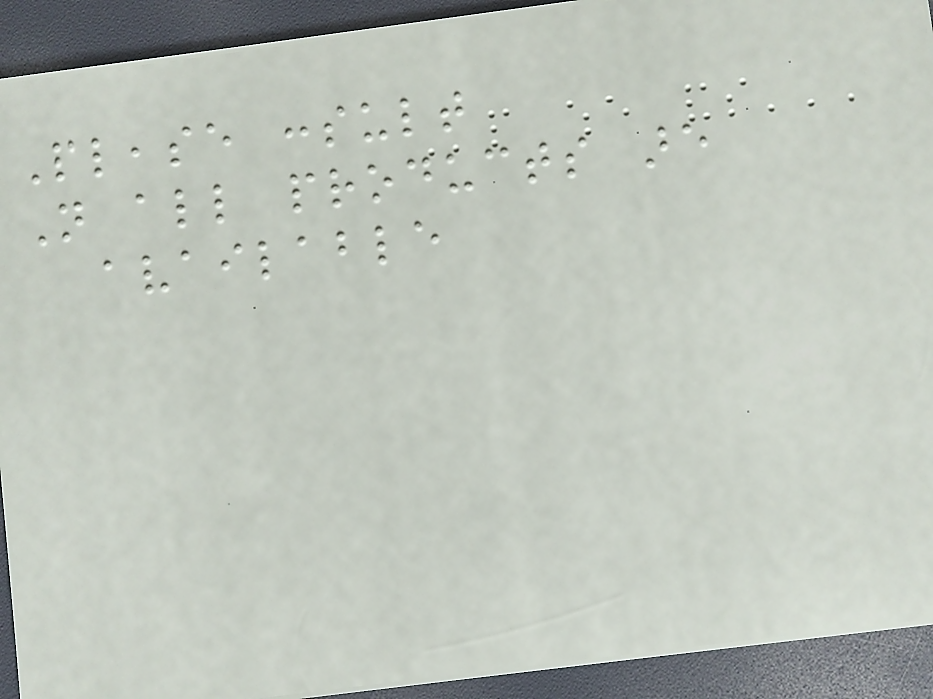Please consult
Not all products are
available
